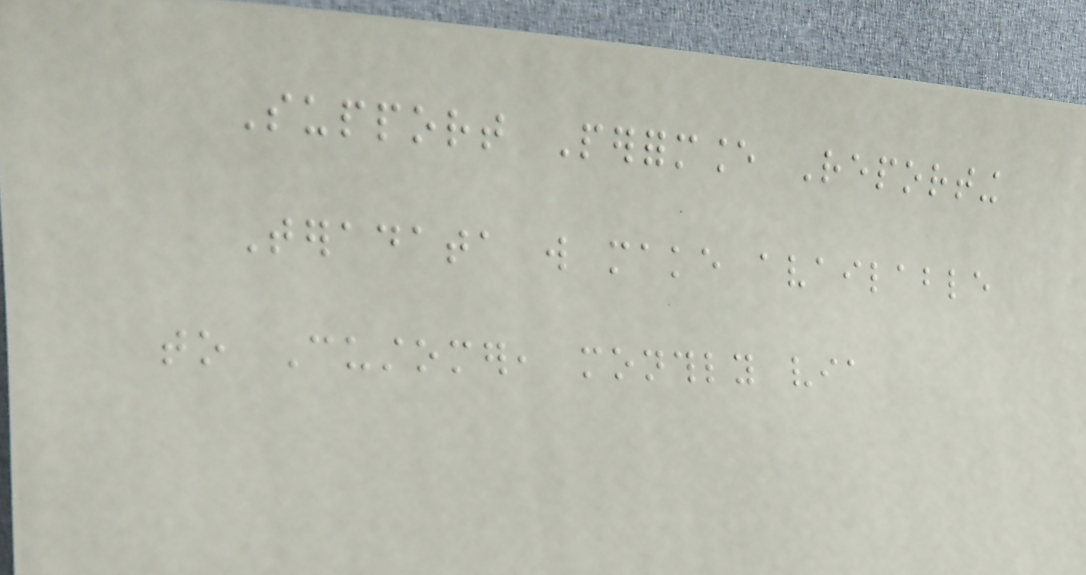Support Performance Reporting
Teradata will make available
to Customer, monthly via
